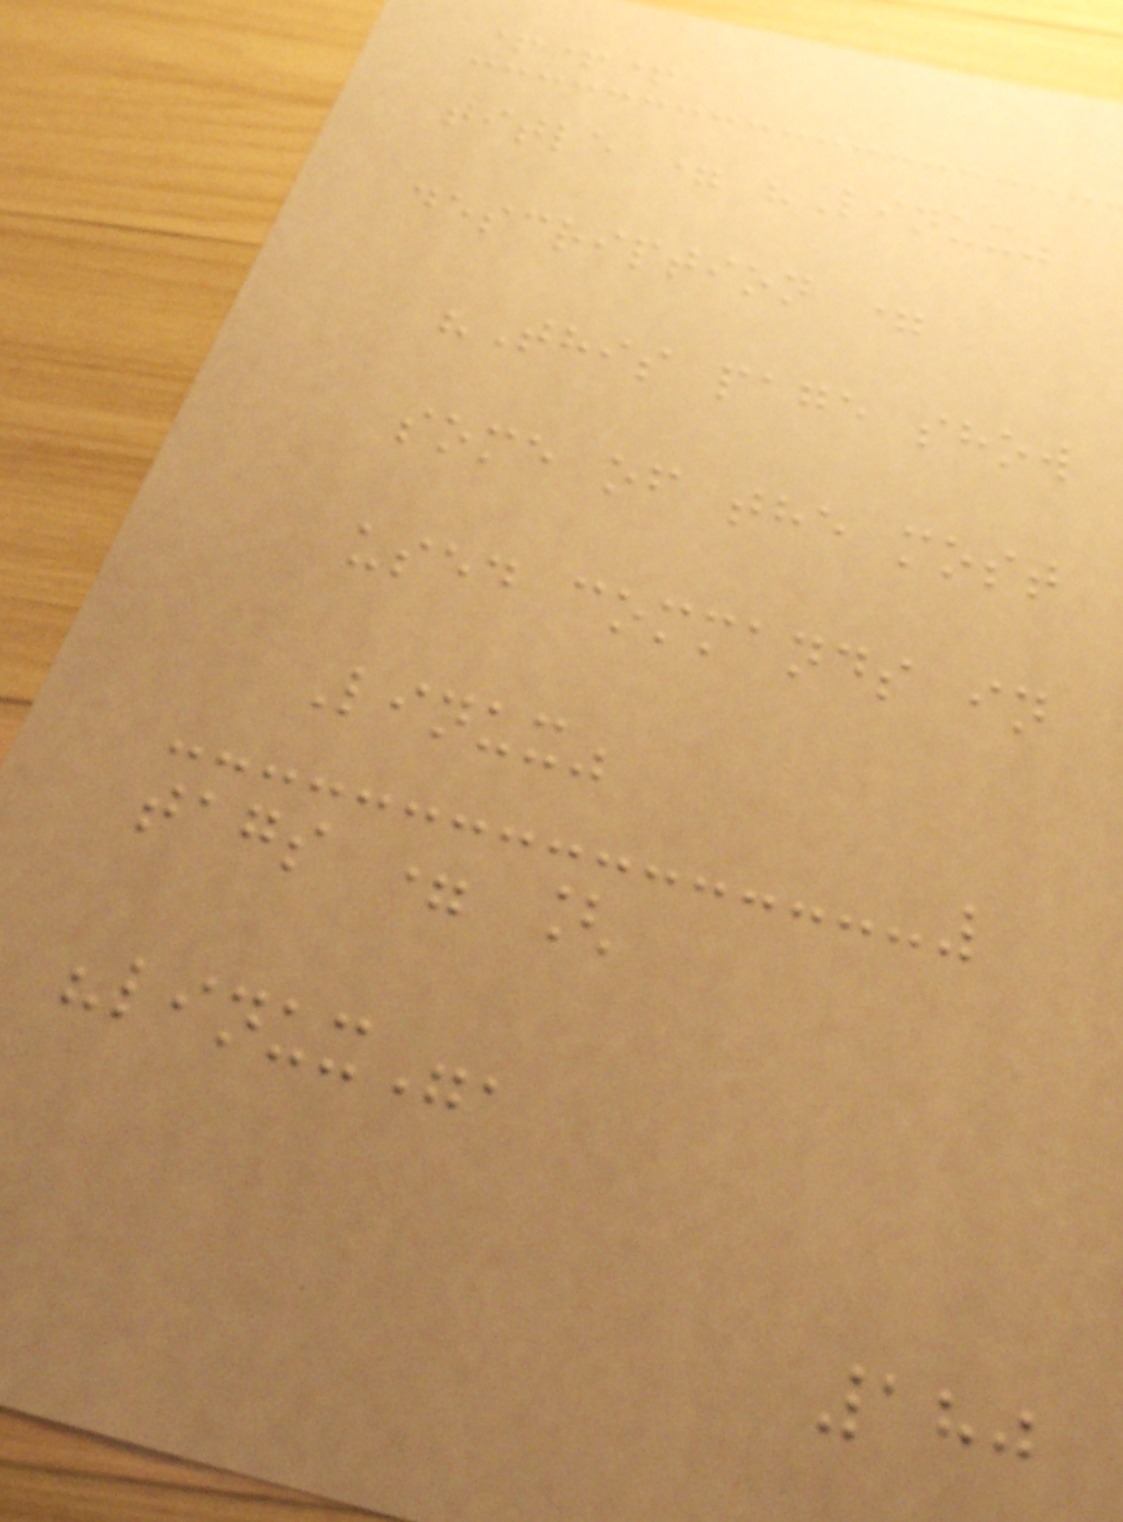+++
title = "Linux"
description =
"This page show
some of the most
used commands in
Linux"
tags = [
"linux",
180
